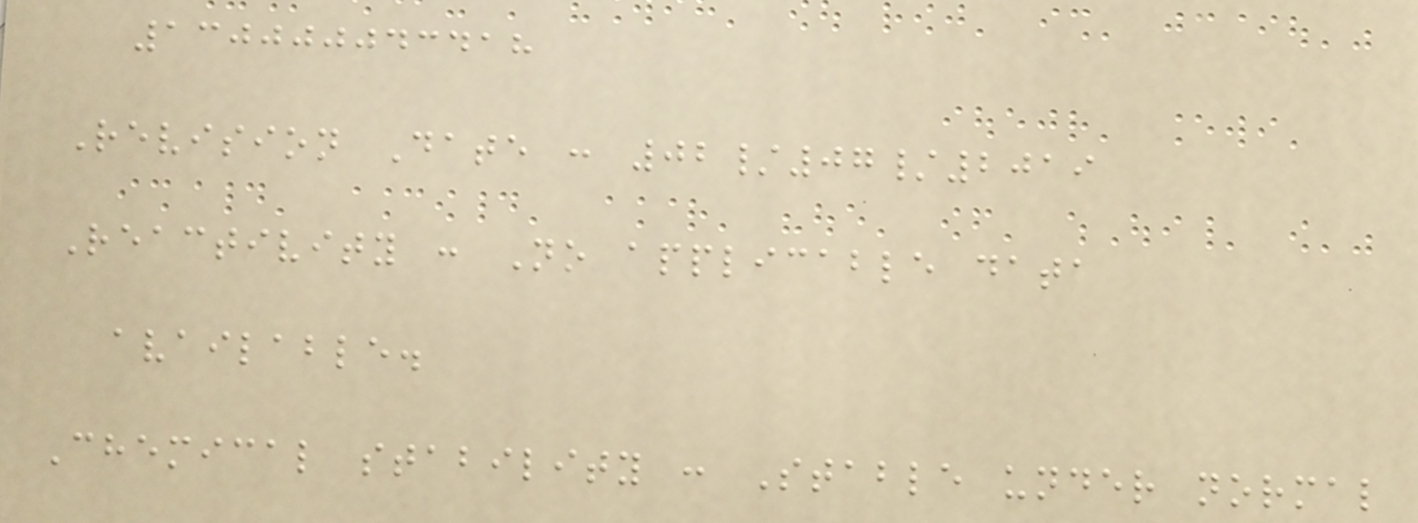130000043418
Revision Date : 02/07/2019
Reactivity : No applicable data
available.
Chemical stability : Stable under normal
